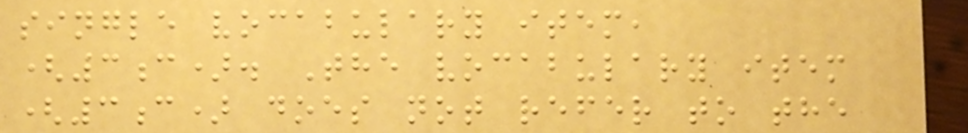single vocabulary item,
(3c). The vocabulary item
(3c) does not refer to the
